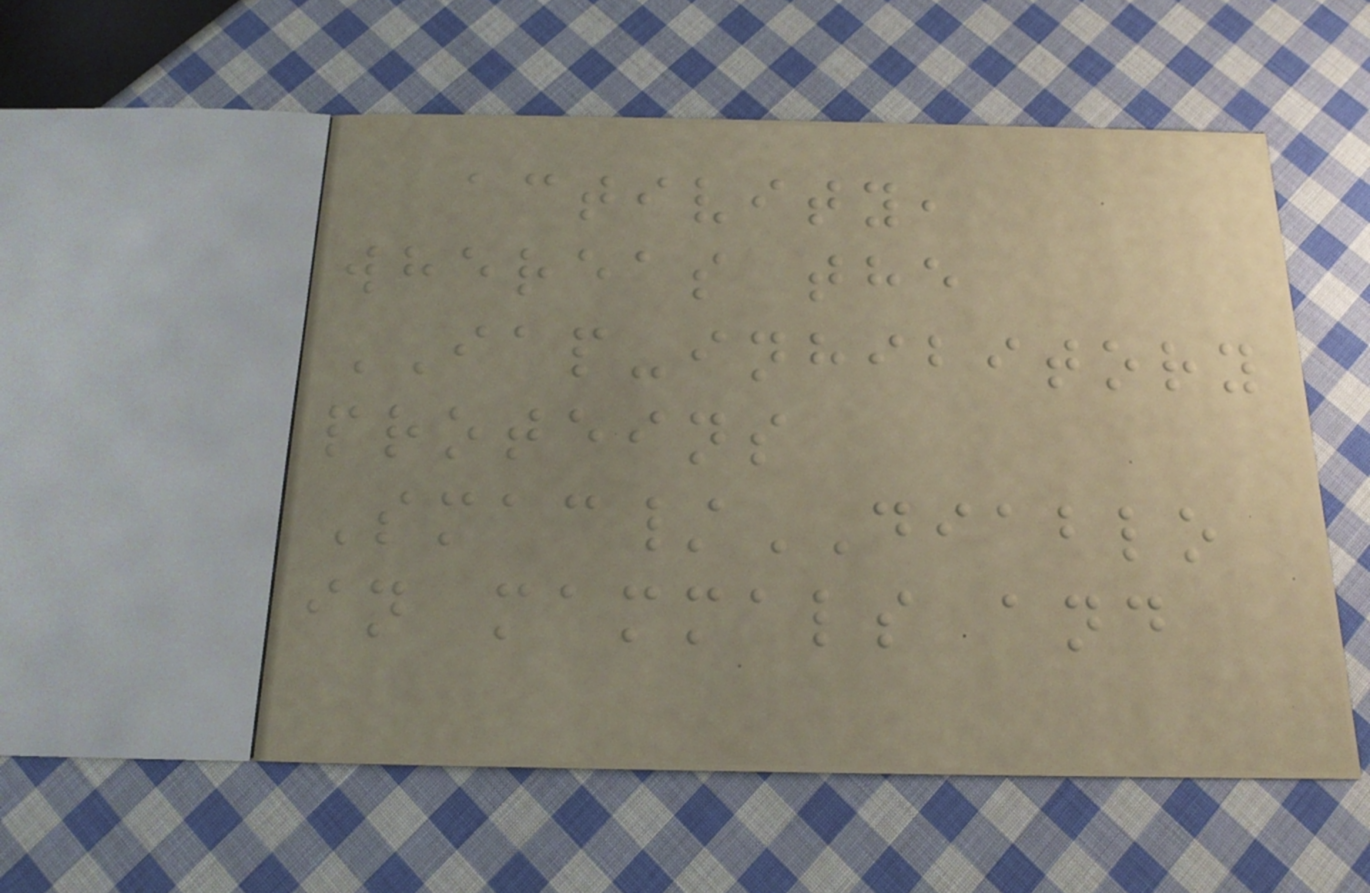activity,
whereas the
IAP-inhibitory
proteins
Smac/DIABLO
in mammals and
